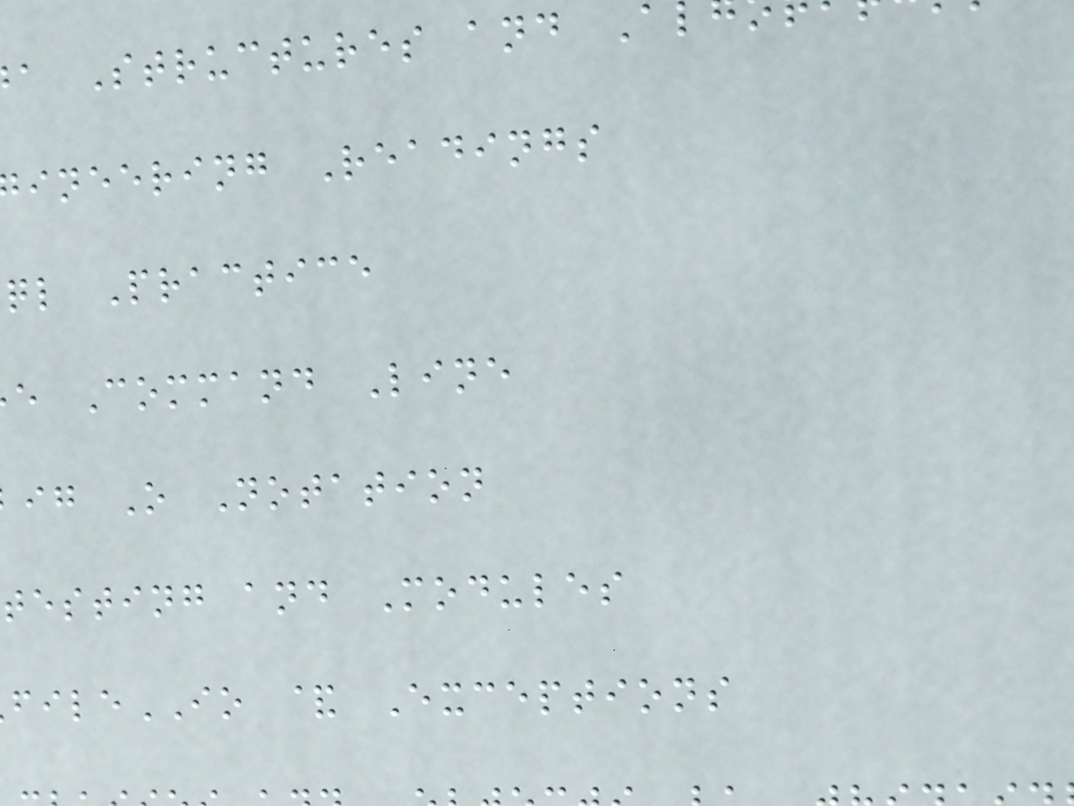a Structures and A
ineering Readings
ql Practice
e Command Line
ig O Notation
testing and Modules
ileIO & Exceptions
